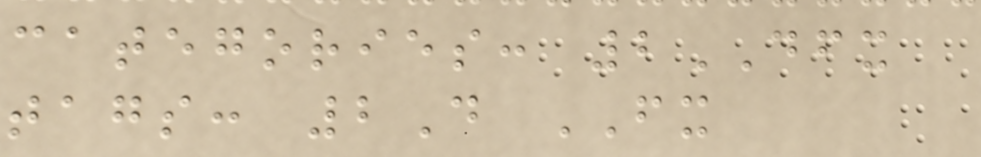categories: 2DFX
tags: 2D FX
